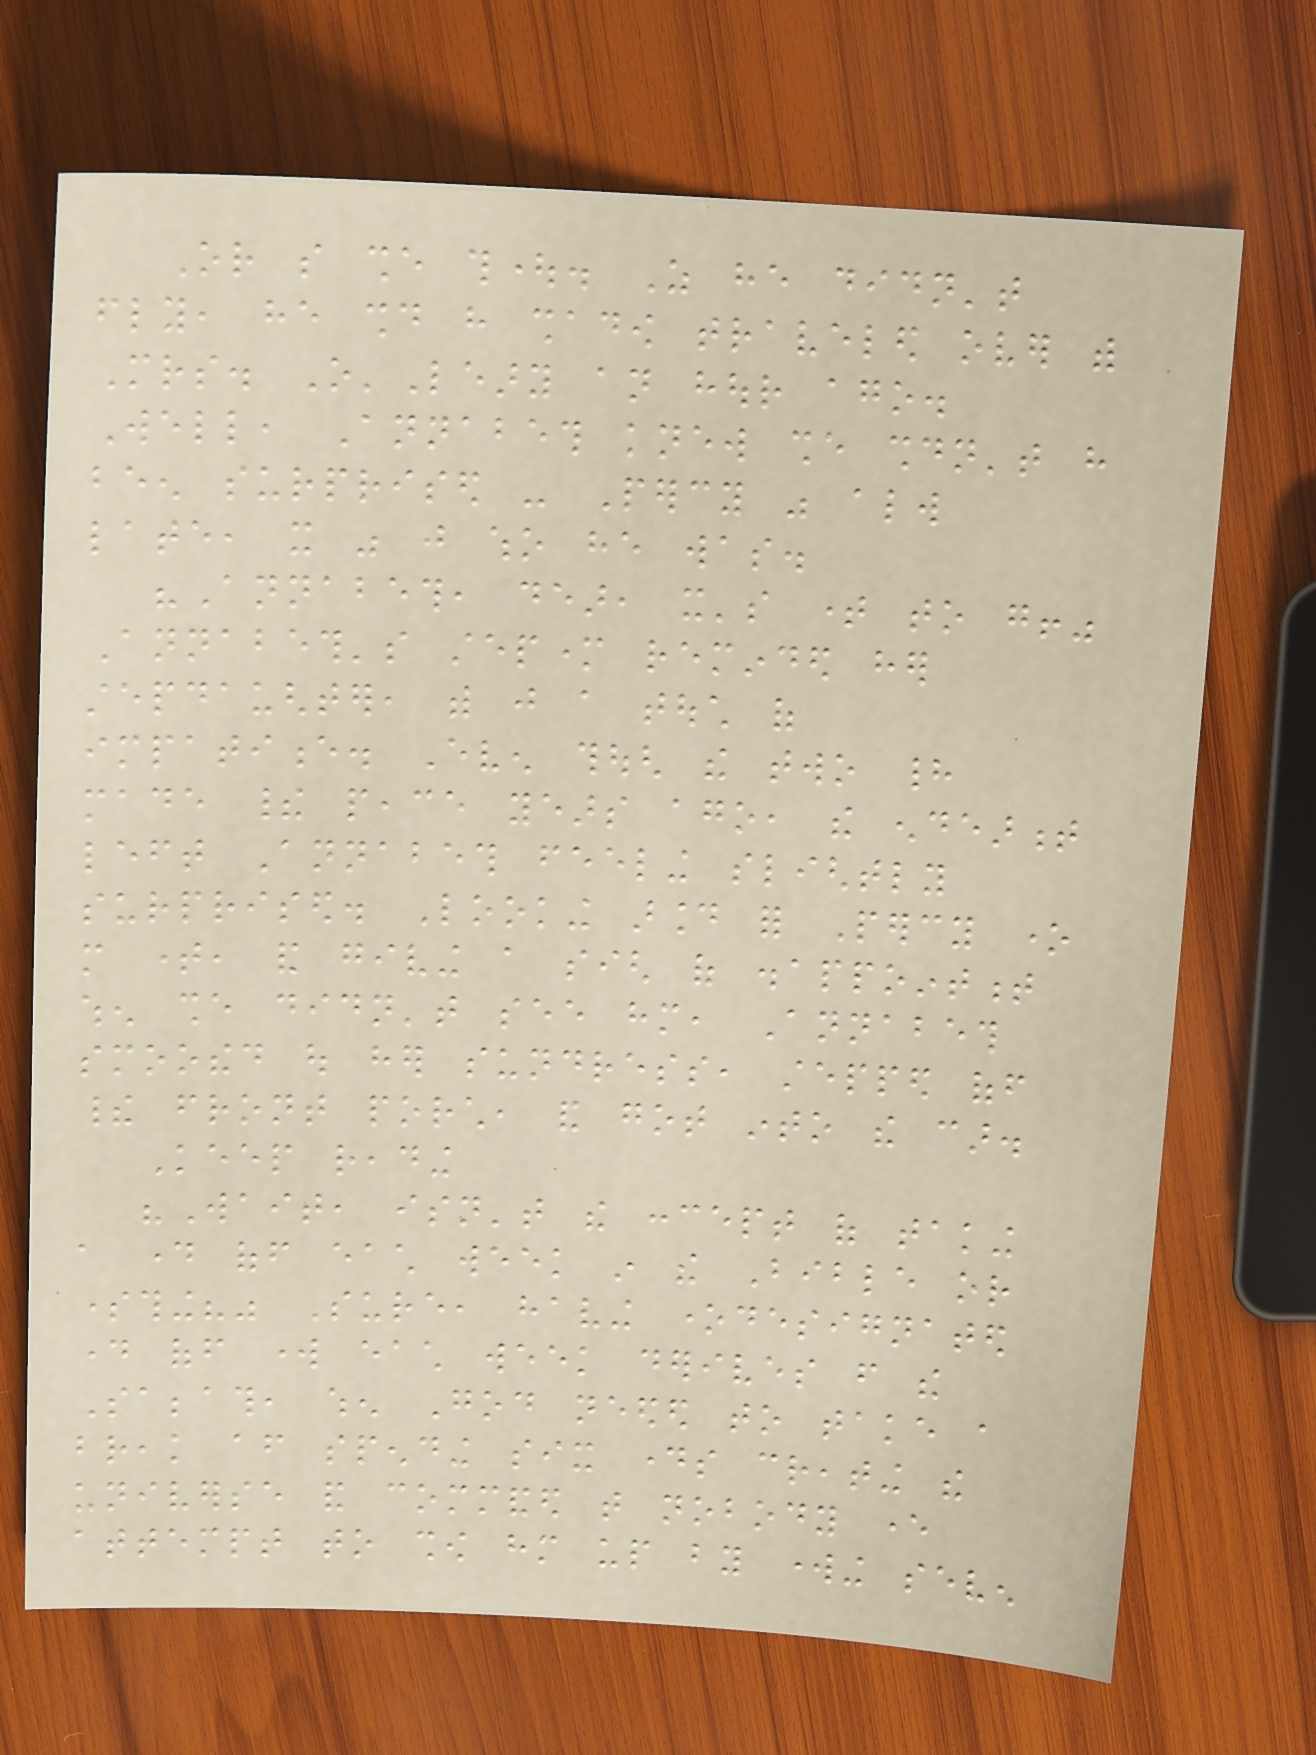Or so she thought. As he didn't
fly, he should have shadow traveled over with
Mrs. O'Leary an hour ago.
Well, Annabeth knew she shouldn't have
been surprised - Percy was always
late, it was just who he was.
"Annabeth, dear, it's time to go!"
Annabeth's stepmother reminded her
stepdaughter, with just a touch of
impatience. Even though the two had
made their peace years ago, the endearment
left Annabeth feeling slightly
surprised. Looking around for Percy one
more time, and giving a sigh of disappointment
when she didn't see him, Annabeth
smoothed out her sundress, stepped off
their front porch, and got into the car.
Keep reading
"Wait, isn't the concept of taking
a day off each week in the Bible or
something?" Sure, having onedesignated
day off work each week derives from the
Sabbath, when God needed to take a
break after spending six days creating the
universe and commanded that nobody ever
attempt to show him up by working seven
